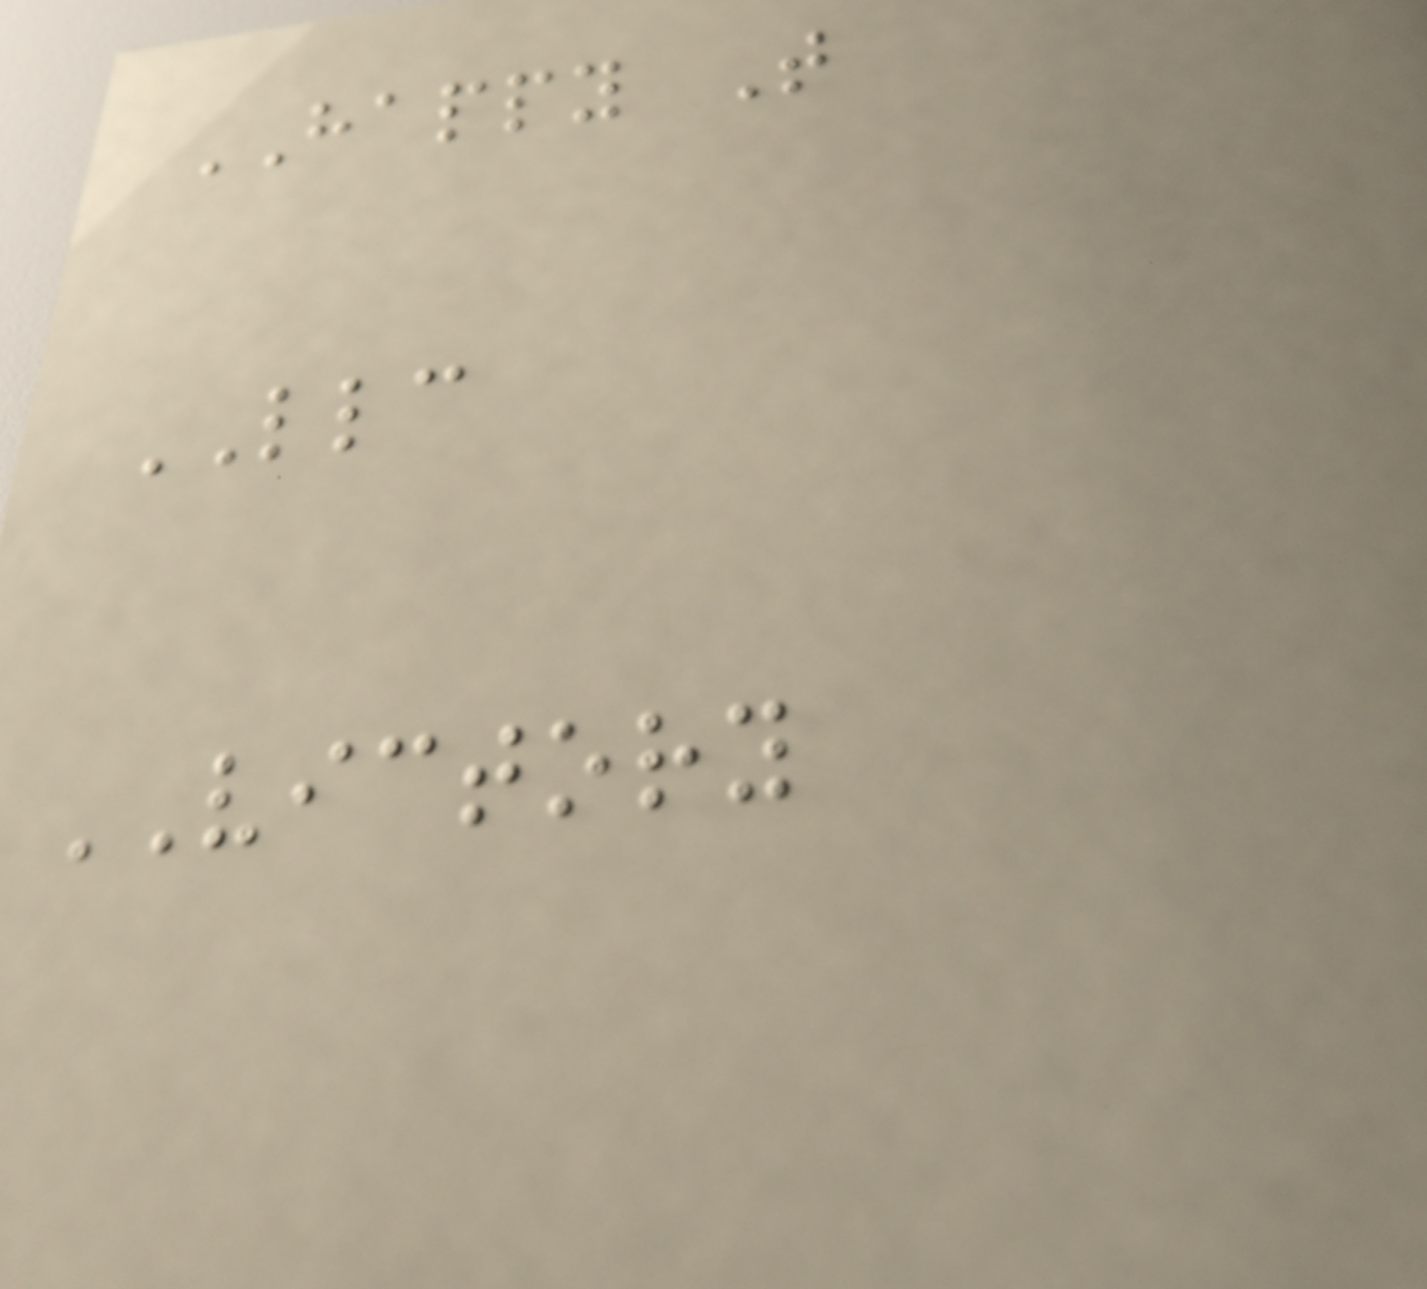HAPPY T
LLC
VICTORY
